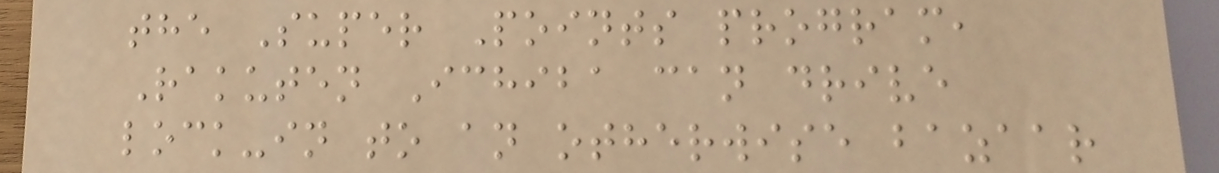the Super Points program,
Rakuten Ichiba can drive
lock-in to an otherwise bazaar
